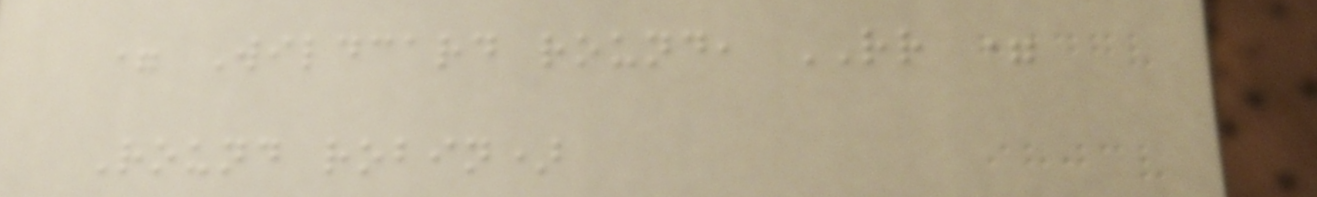= Wildcard round, RR =
Round robin)
